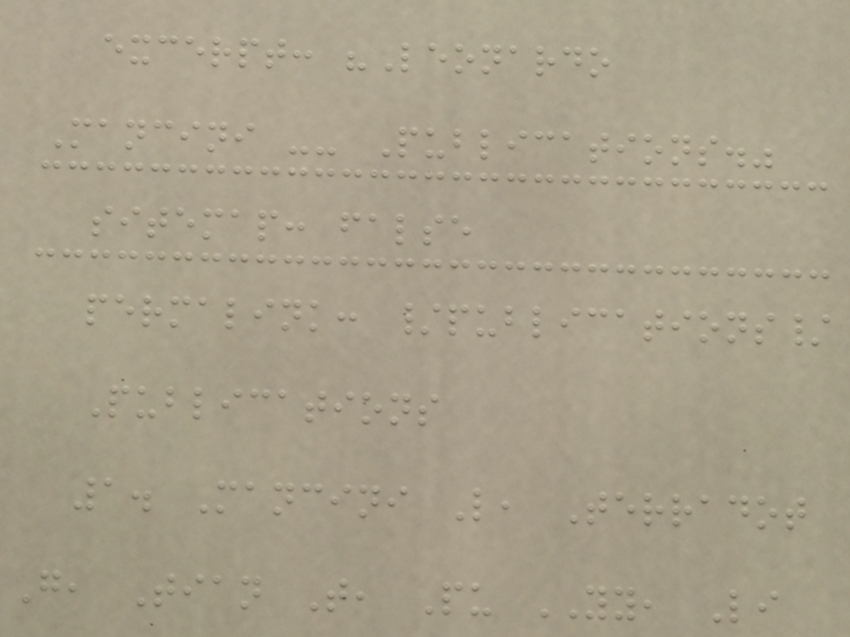excerpt: "Leonardo
Mancini -- Publications."
sitemap: false
permalink: /publications/
Publications
1. Mancini L, Terradot
G, Tian T, Pu YY, Li
